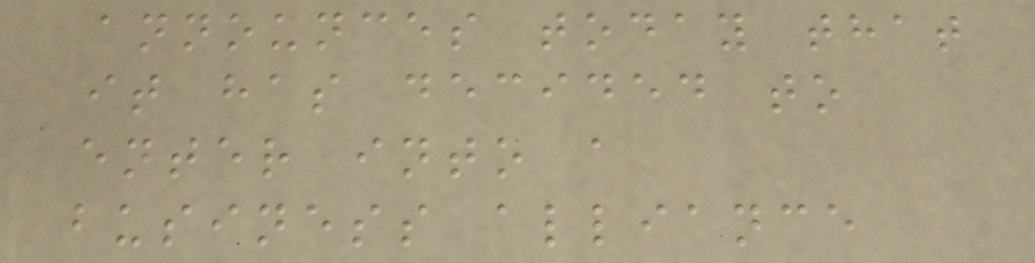announces today that
it has decided to
enter into a
business alliance
